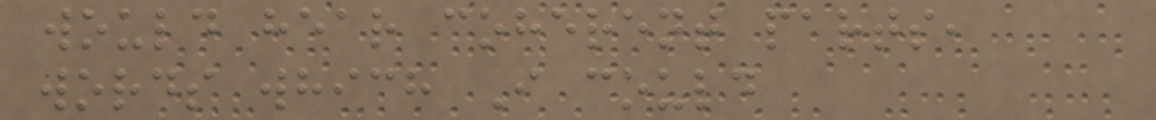would hear coherent parts,
words which I could
